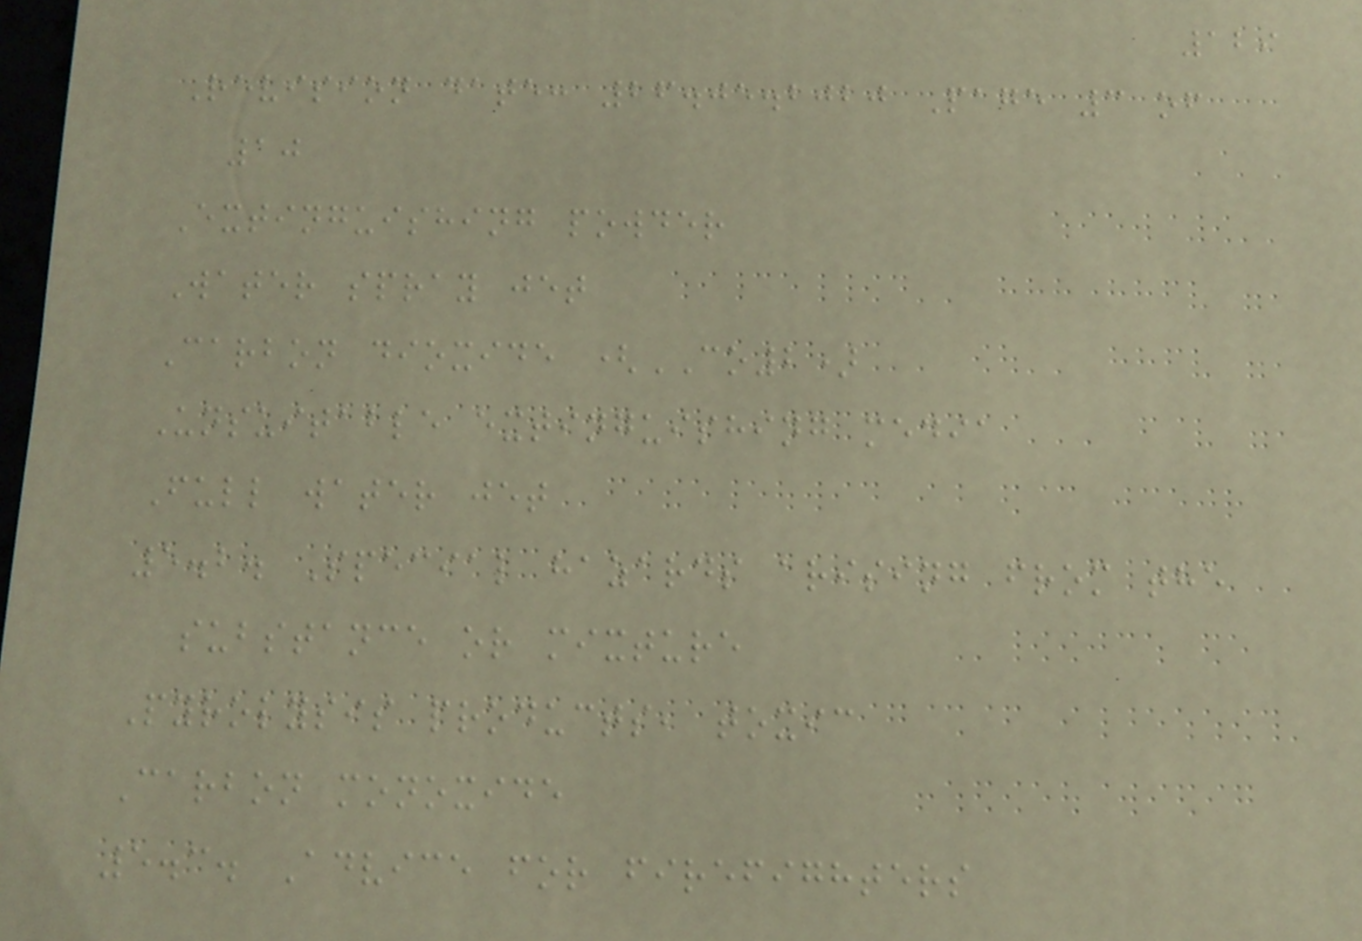129
Revision date: 26.05.2020 Page 3 of
10
Extinguishing powder
Water spray jet
Carbon dioxide (CO2)
Unsuitable extinguishing media
Full water jet
5.2. Special hazards arising from the
substance or mixture
Pyrolysis products, toxic
Carbon monoxide
5.3. Advice for firefighters
